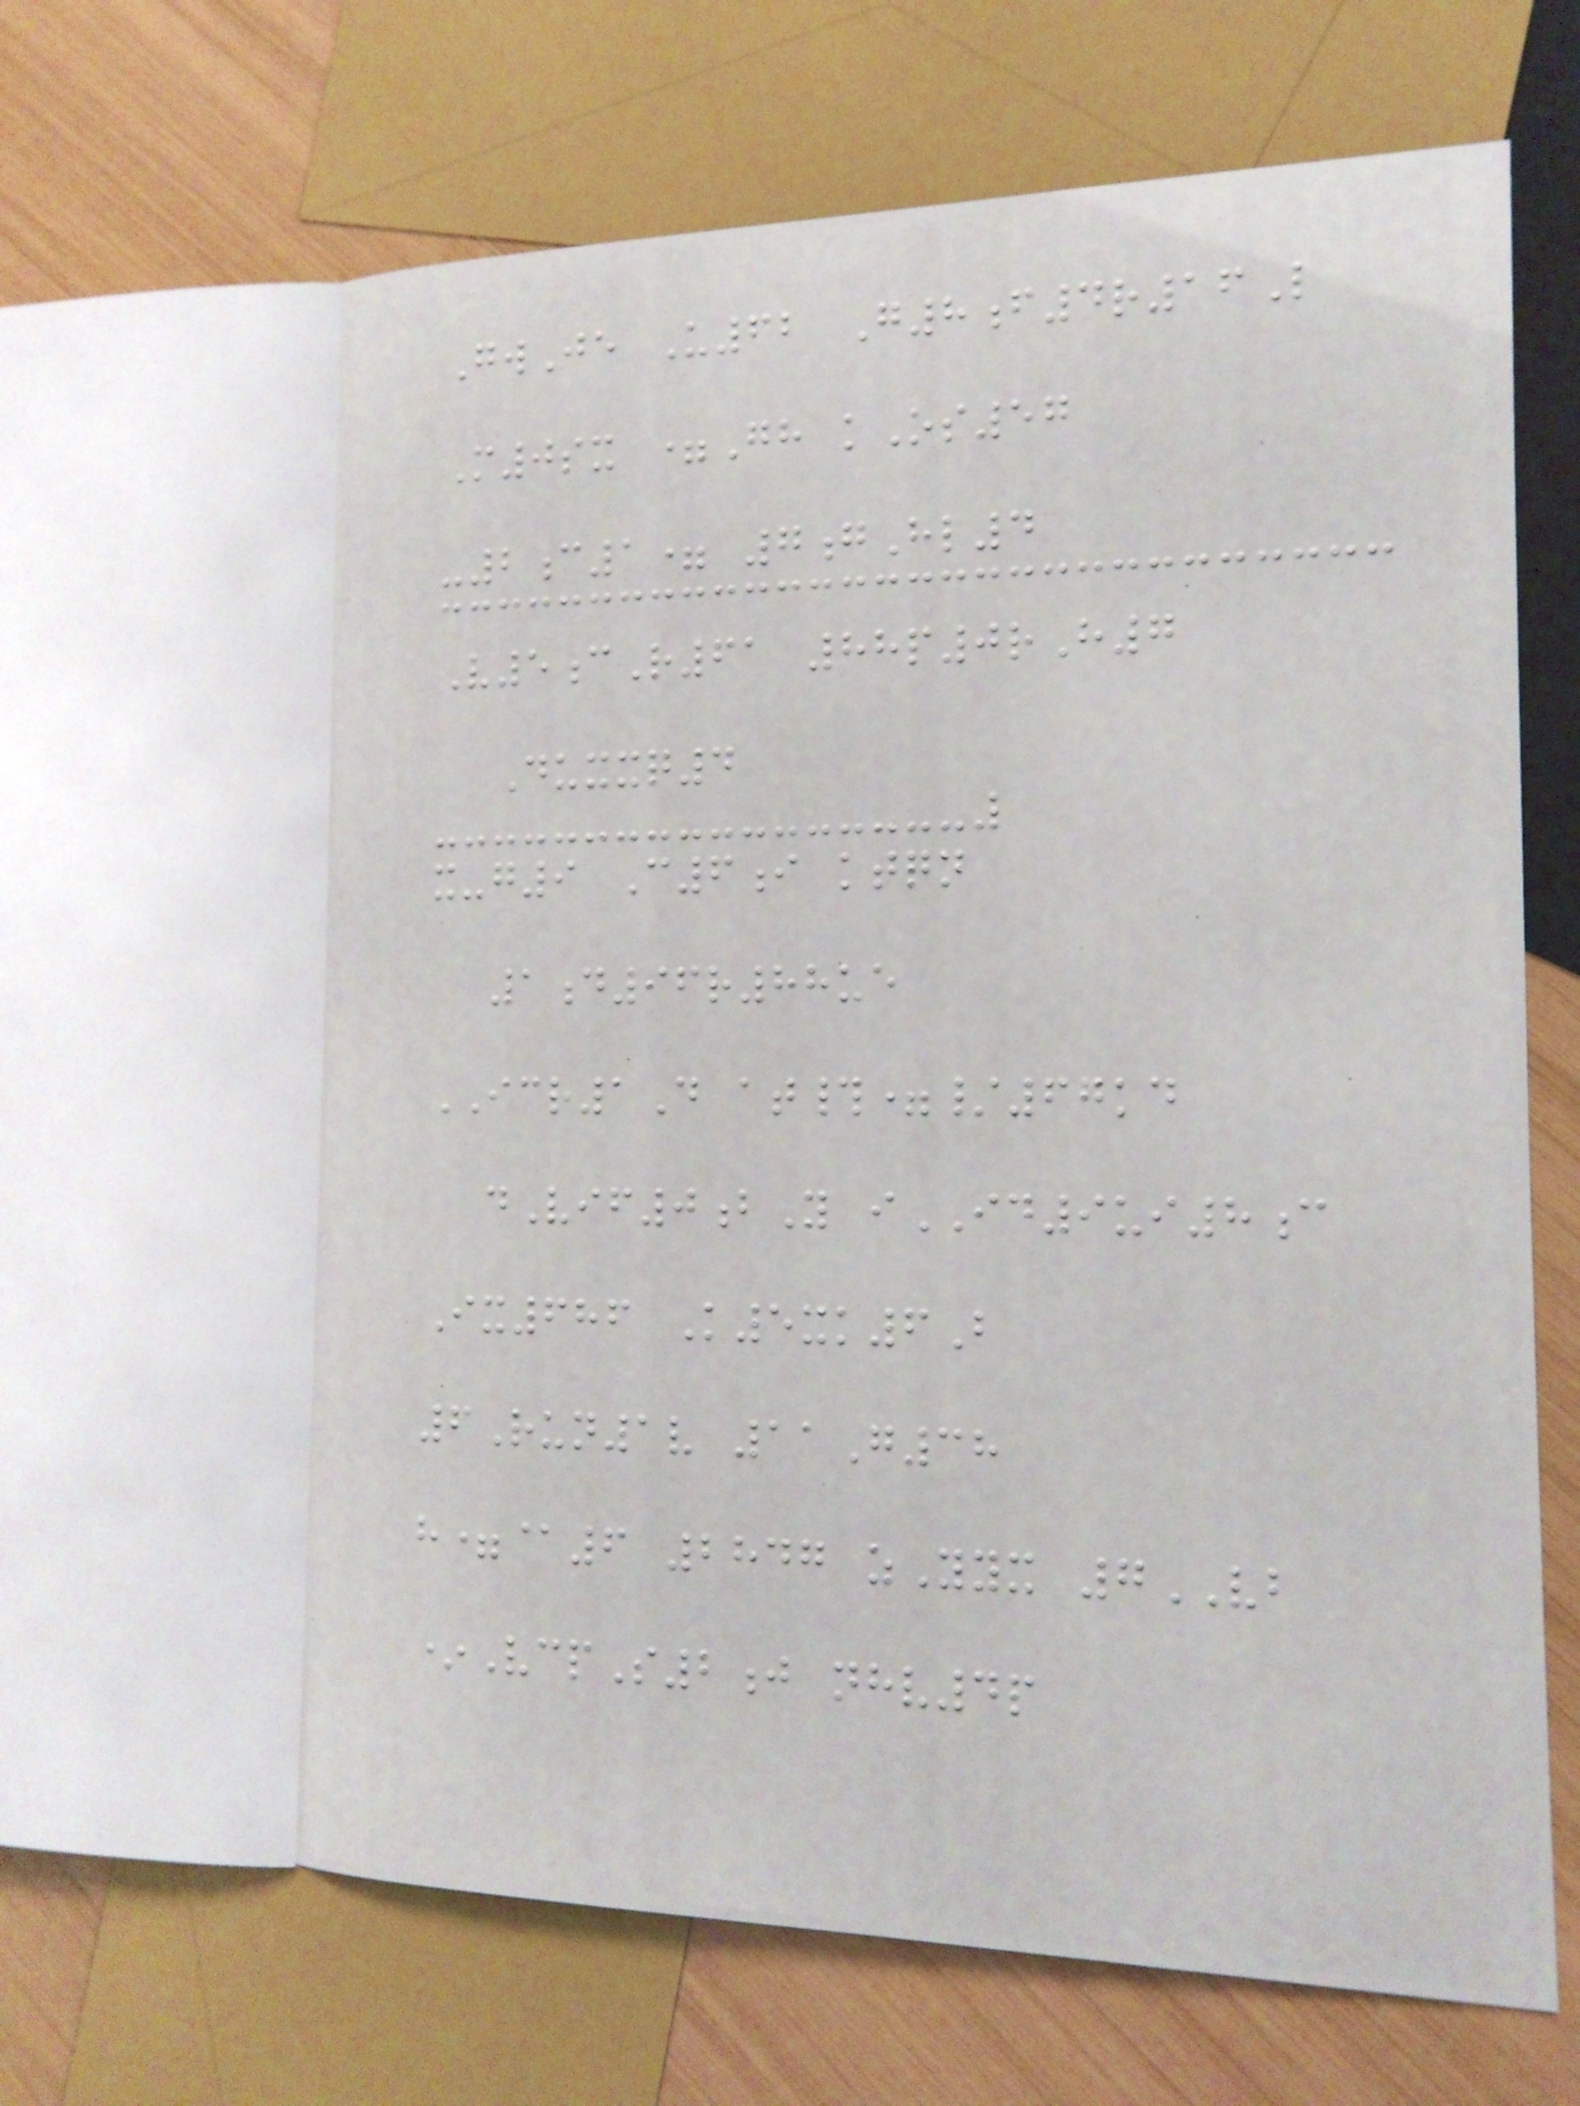GwJe U62 G8f4r16L
M0sx =Gh kOs57
-2c1= 7gHl4
V5cR61 88p0rH7
Duxxq4
x-g9 C6i ktqn
1d96r88ue
ICR1D at#=/67kd
dVif0bY iID9ui8c
Ix686 K5xk6B
6Run1v 11G38
h=@6 2847 zYyx 7VB
*VcpS2j nhv4p
